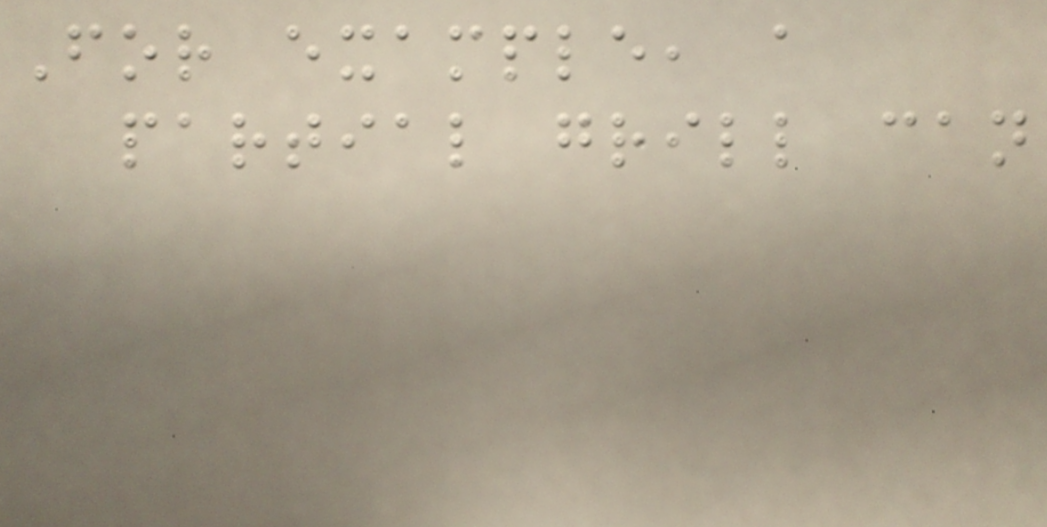For example, a
partial grill can
